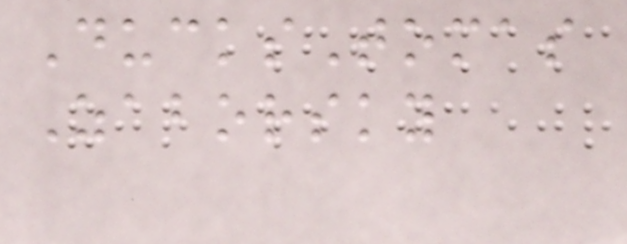DucksTomas
Zaborsky
